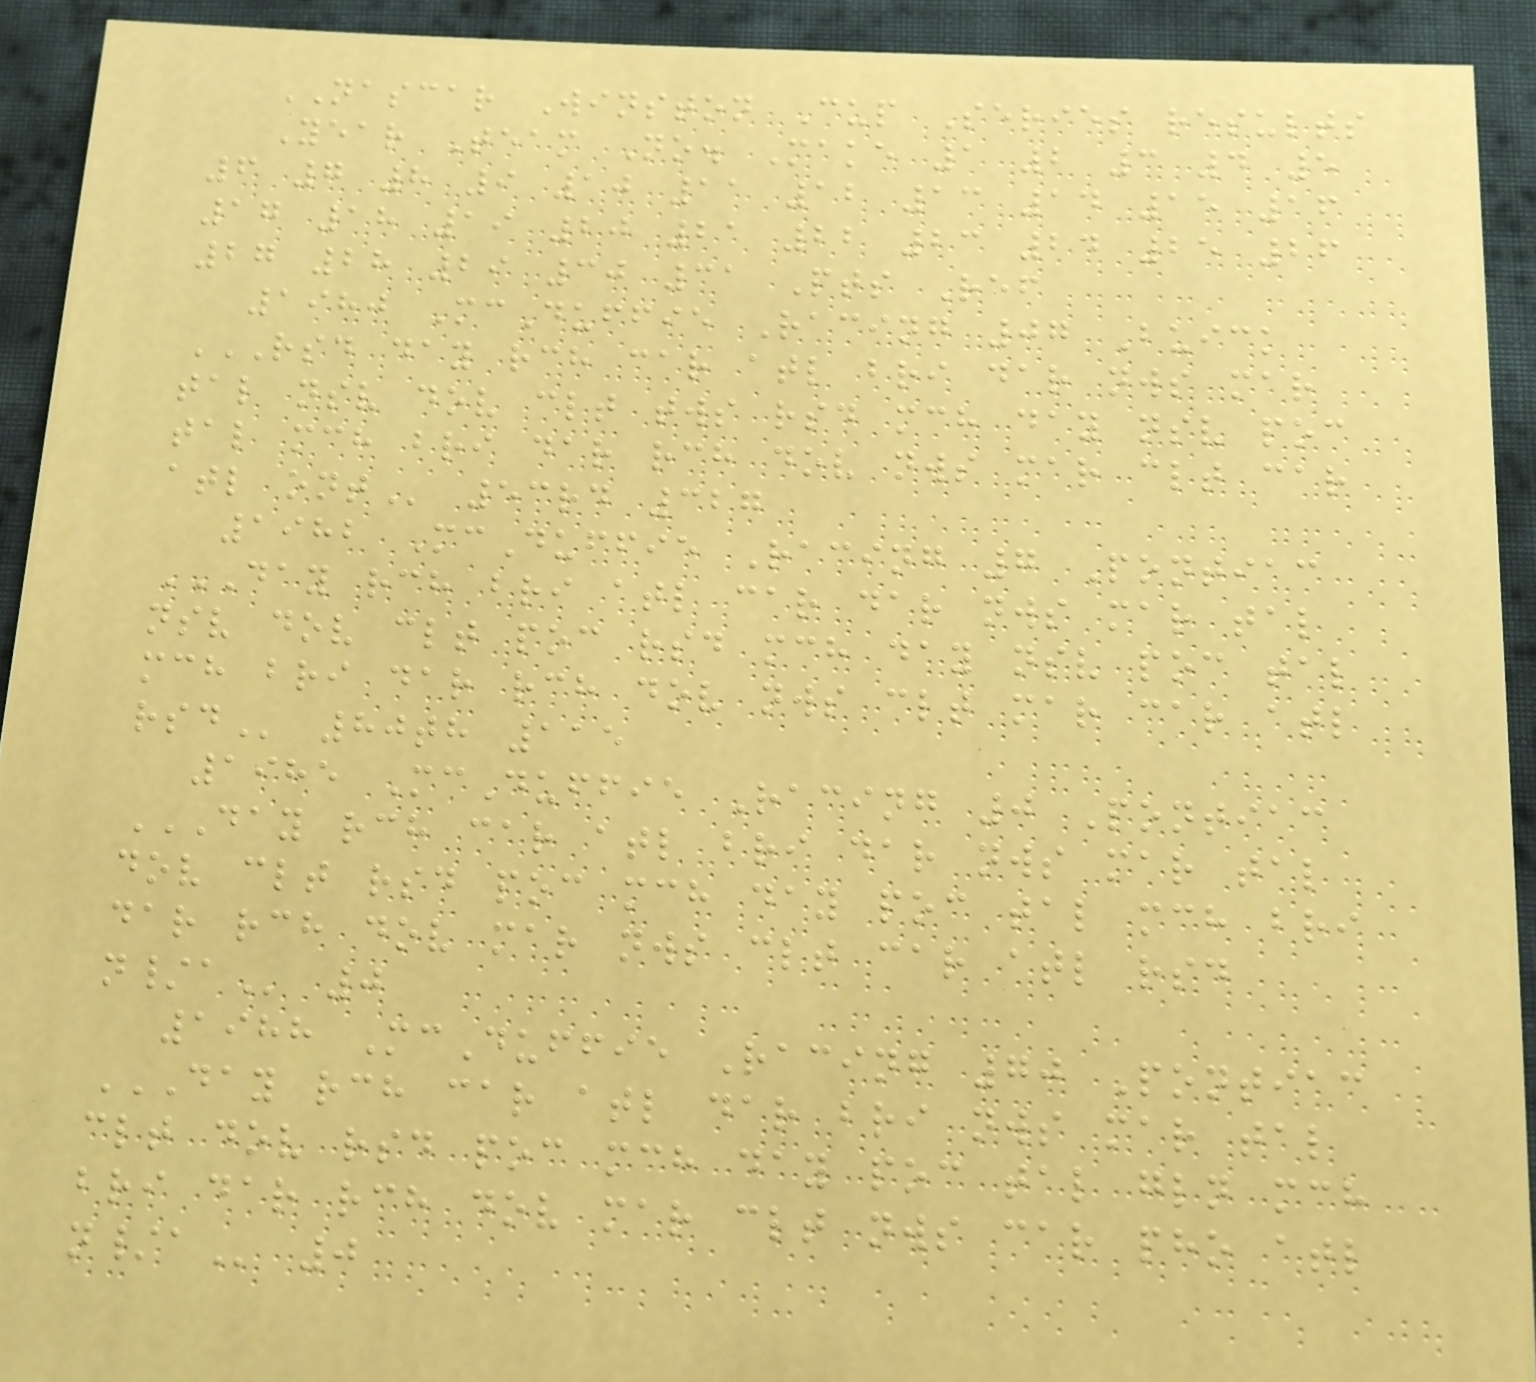NASCAR Winston Cup Series results
Year Team No. Make 1 2 3 4 5
6 7 8 9 10 11 12 13 14 15 16
17 18 19 20 21 22 23 24 25 26
27 28 29 30 31 Pts Ref
1980 McDuffie Racing 07 Buick
RSD DAY RCH CAR ATL BRI DAR NWS MAR
TAL NSV DOV CLT TWS RSD MCH DAY NSV POC
TAL MCH BRI DAR RCH DOV NWS MAR CLT CAR
ATL ONT 53rd 327
1982 McDuffie Racing 7 Pontiac
DAY RCH BRI ATL CAR DAR NWS MAR TAL
NSV DOV CLT POC RSD MCH DAY NSV POC TAL
MCH BRI DAR RCH DOV NWS CLT MAR CAR ATL
RSD 80th 115
1985 McDuffie Racing 0 Pontiac
DAY RCH CAR ATL BRI DAR NWS MAR TAL
DOV CLT RSD POC MCH DAY POC TAL MCH BRI
DAR RCH DOV MAR NWS CLT CAR ATL RSD
N/A 0
1988 McDuffie Racing 70 Pontiac
DAY RCH CAR ATL DAR BRI NWS MAR TAL
CLT DOV RSD POC MCH DAY POC TAL GLN MCH
BRI DAR RCH DOV MAR CLT NWS CAR PHO ATL
N/A 0
